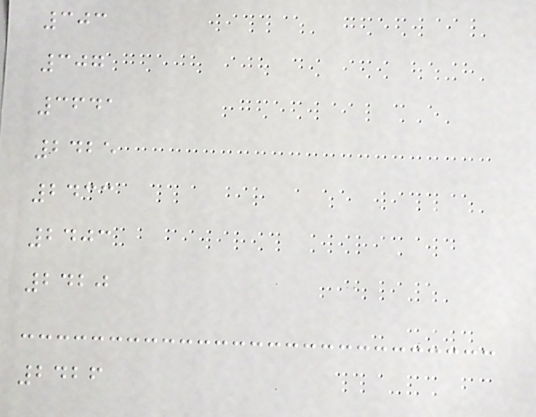303
307
3641
2425
2433
2403
2420
2426
